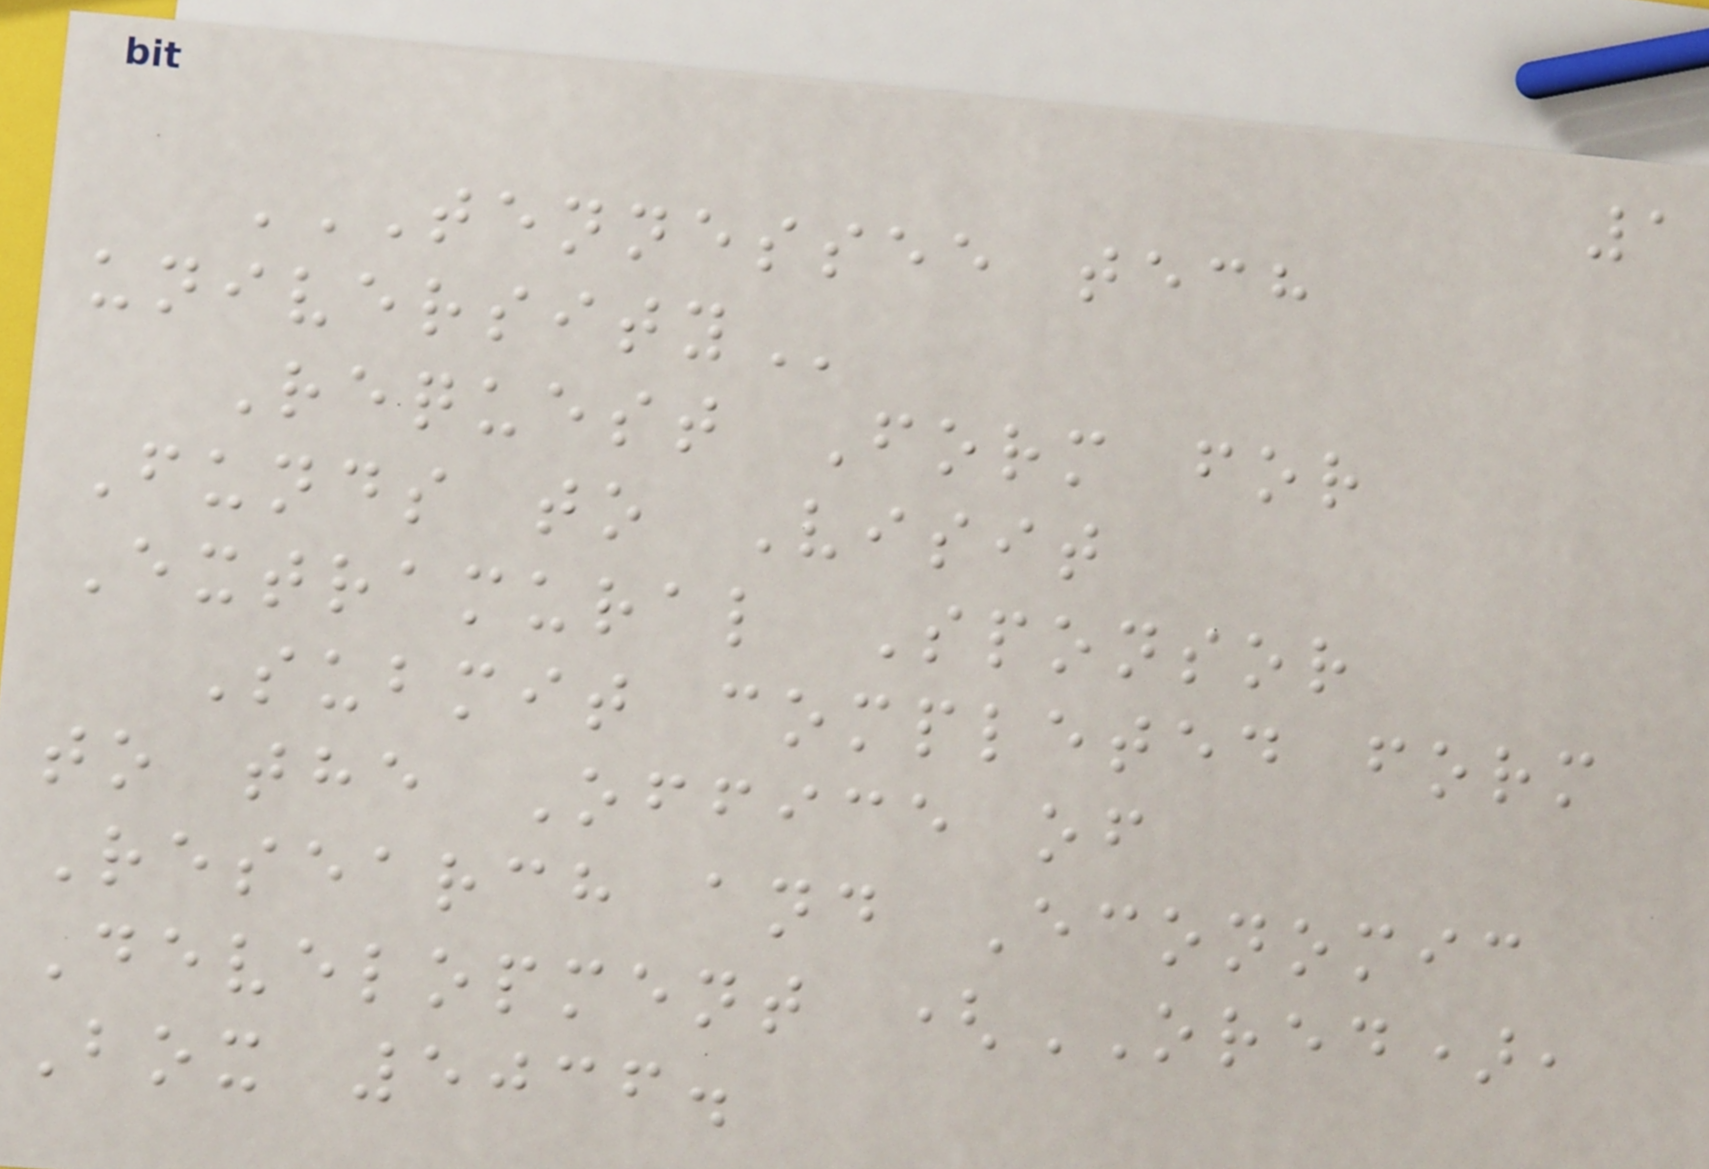1
TENNESSEE TECH
UNIVERSITY
Request Form for
Funds to Visit
Extramural Sponsor
Submit completed form
to the Office of
Research and Economic
Development (ORED),
Box 5036.
